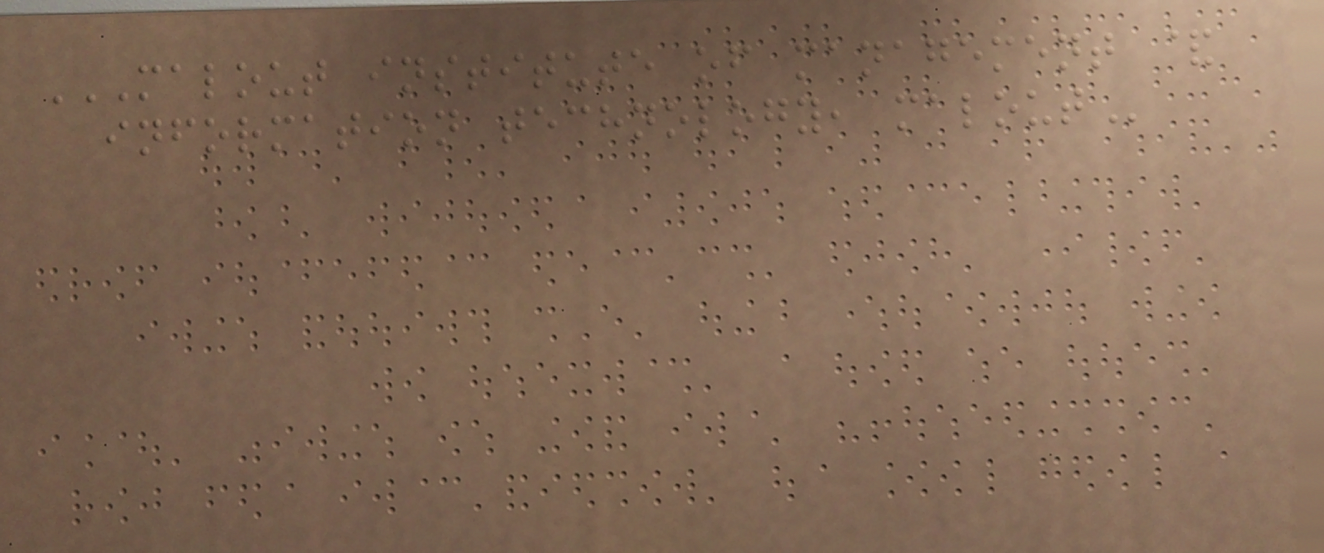MALOUT INSTITUTE OF MANAGEMENT &
INFORMATION TECHNOLOGY, MALOUT
